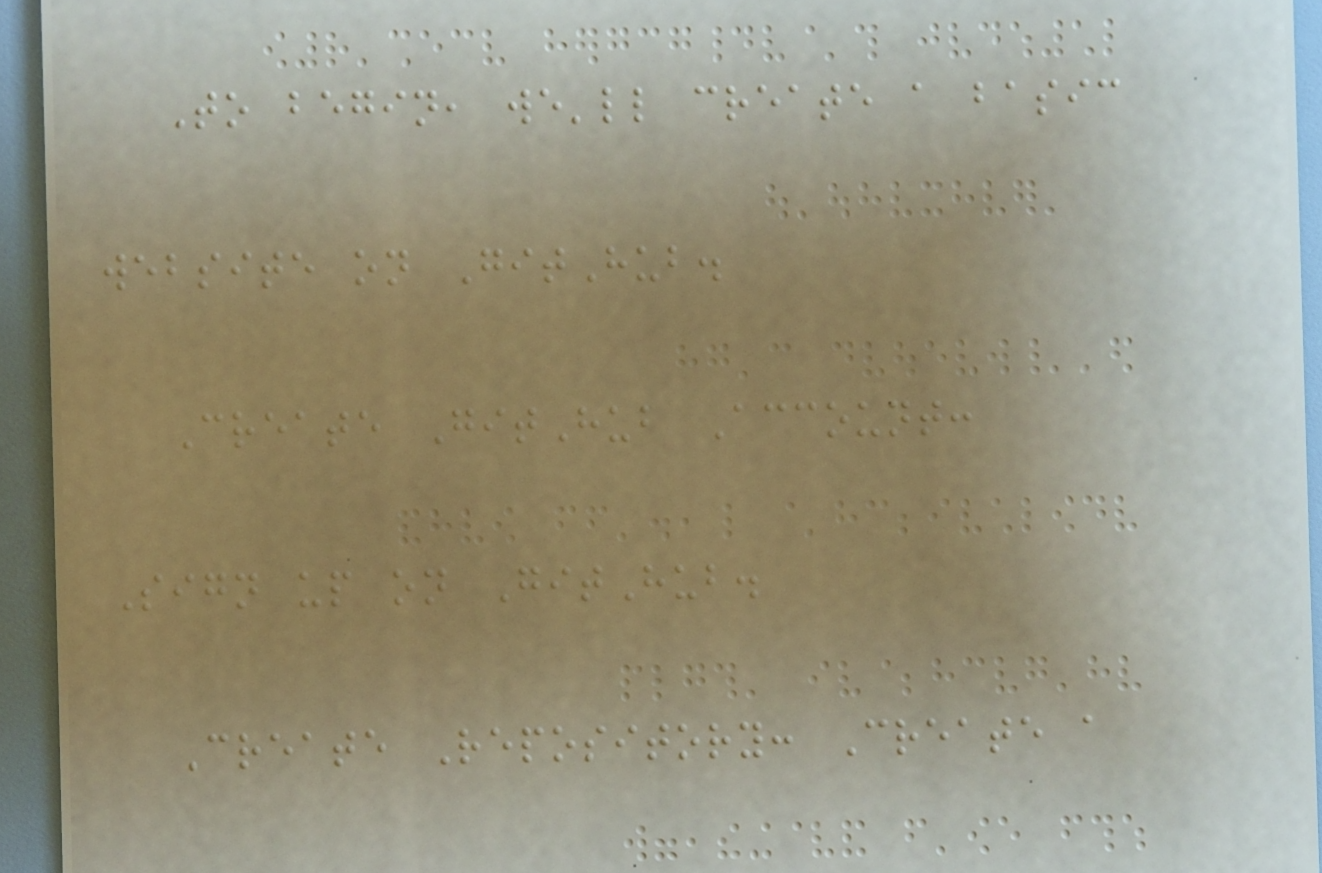To begin, we'll create a basic
website on GitHub.
Create GitHub Account:
Sign up on GitHub.
Create Repository: Create a
